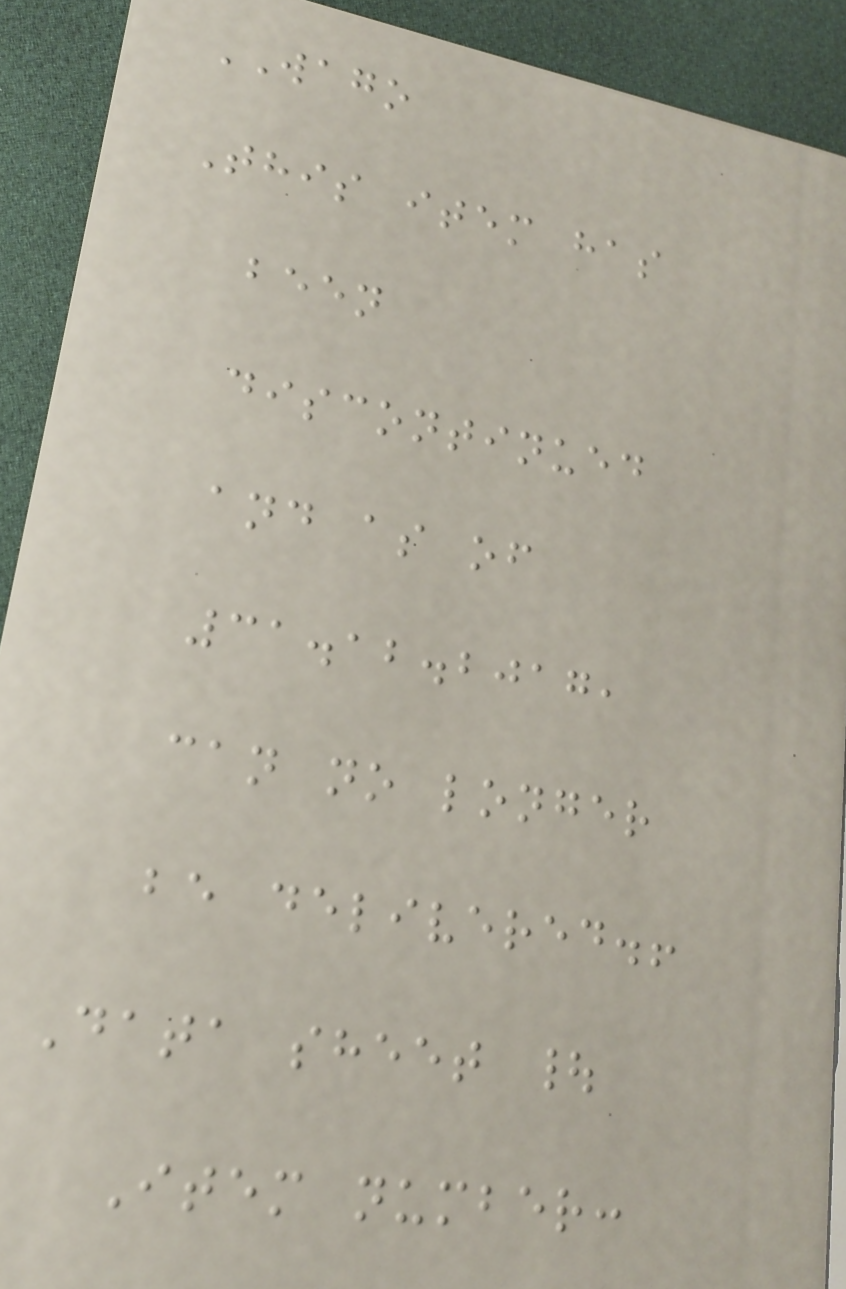WAGO
This item has
been
discontinued
and as of
31.12.2017,
can no longer
be delivered.!
Data sheet |
Item number:
